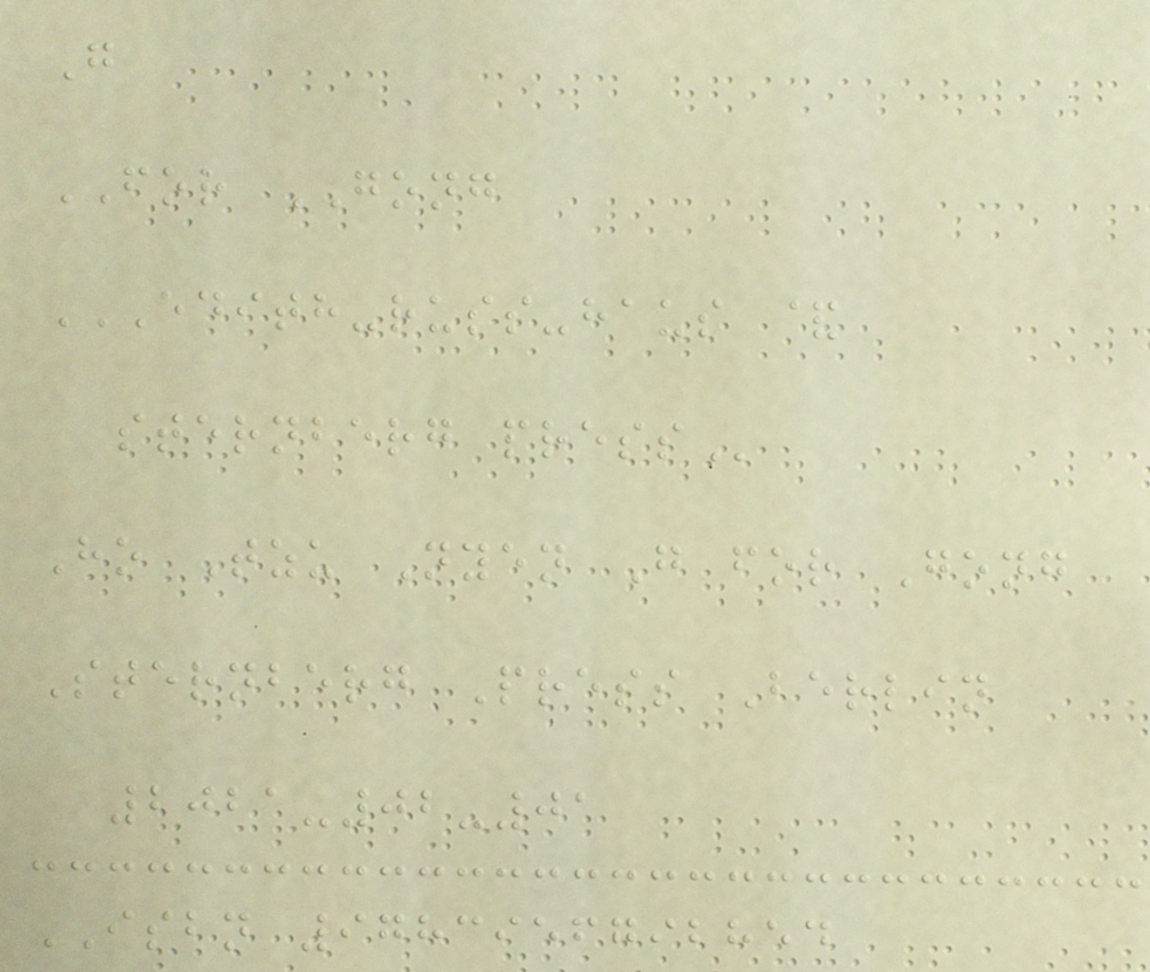G
FOR GONG
EDITH-RUSS-HAUS &
STERNBERG PRESS
Ho Tzu Nyen G for Gong
Sternberg Press Berlin
2021-02-01
ISBN 9783956792854
